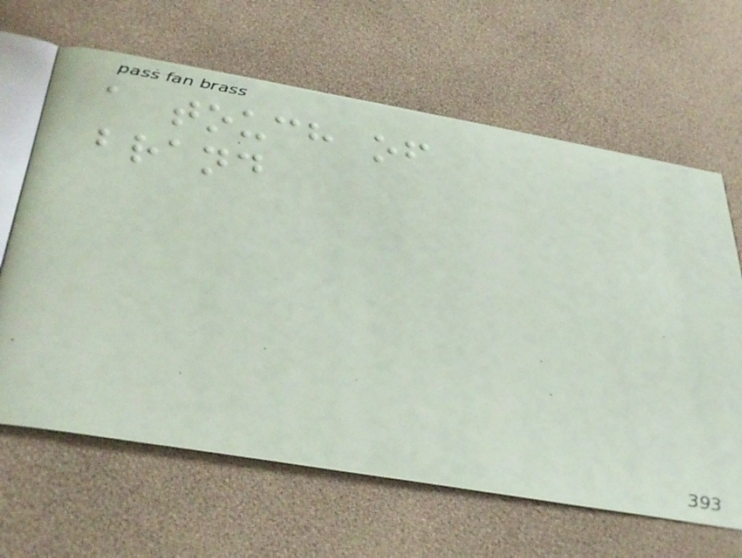a touch of
brand
